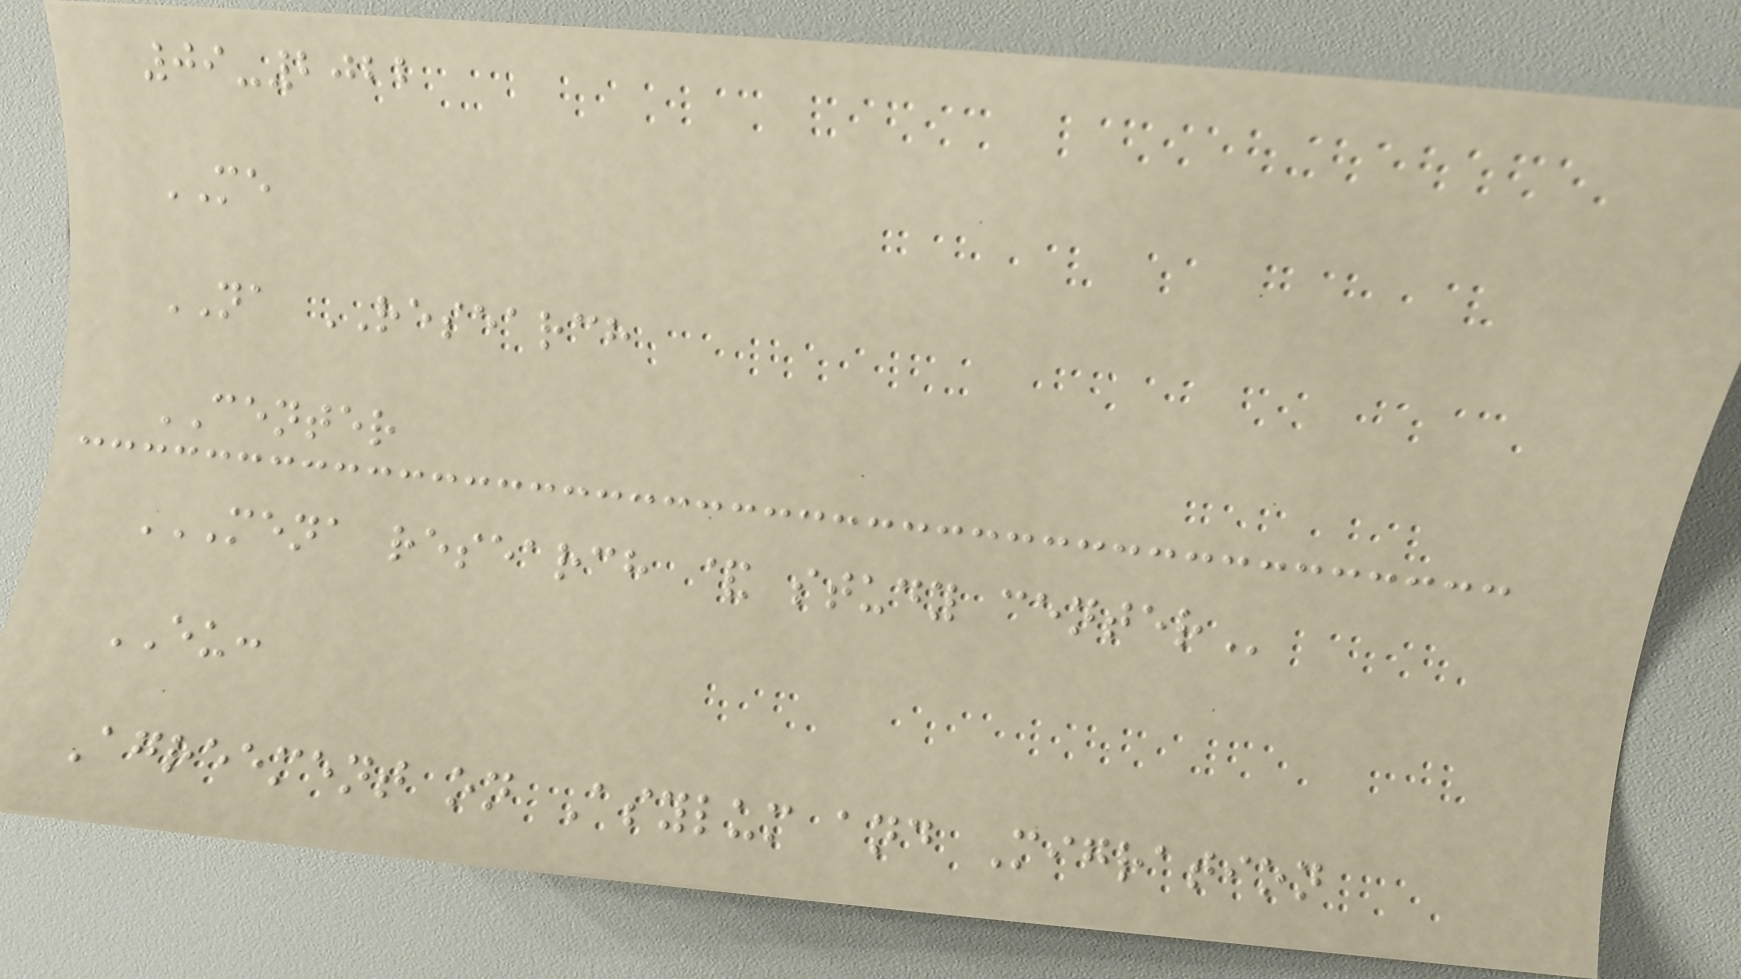09-2022
ME
NA RESEARCH
CENTER
MENA RESEARCH & STUDY CENTER
EU:
Agreement on Asylum and Migration
